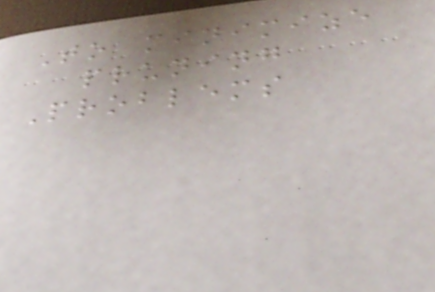To minimize
pruning
Problems
